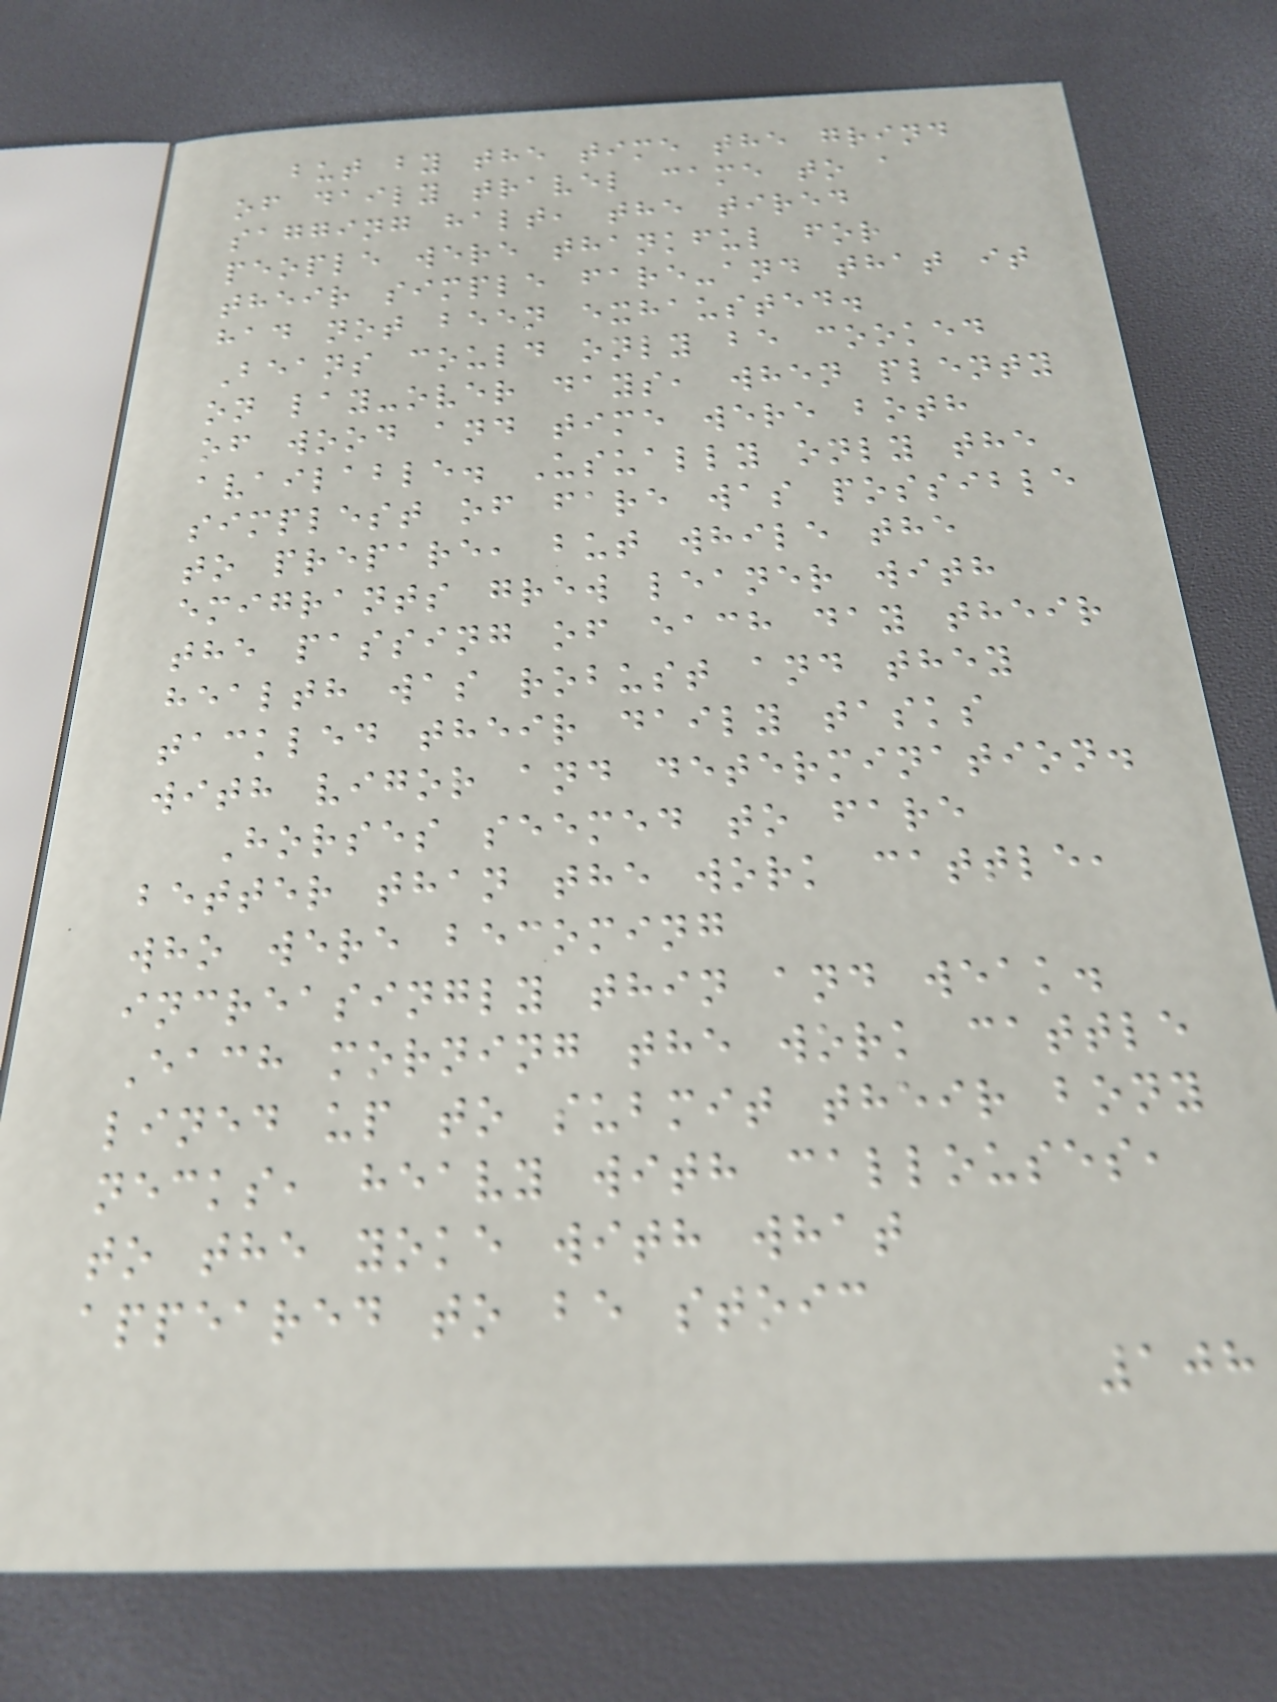but by the time the grind
of daily travel came to a
sagging halt, the tired
people were thankful for
their simple fare-and that it
had not been exhausted.
Beans could only be cooked
on lay-over days, when plenty
of wood and time were both
available. Usually only the
simplest of fare was possible
to prepare, but while the
emigrants grew leaner with
the passing of each day their
health was robust and they
tackled their daily tasks
with vigor and determination.
Horses seemed to fare
better than the work cattle,
who were becoming
increasingly thin and weak.
Each morning the work cattle
lined up to submit their bony
necks, heavy with callouses,
to the yoke with what
appeared to be stoic
108
